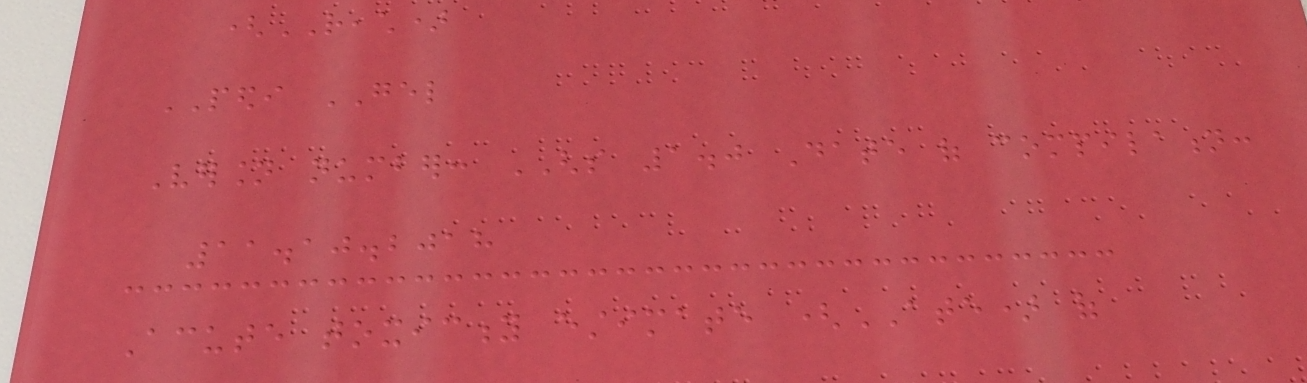(REACH)
PEDI GEL
Version number: GHS 1.0 Date of compilation:
11.10.2018
Acute toxicity estimate (ATE) of
